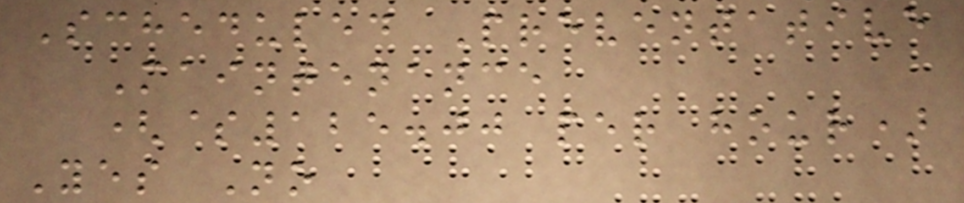Scheduled Preventative
Maintenance
($125.00 per hour)
Yes No
